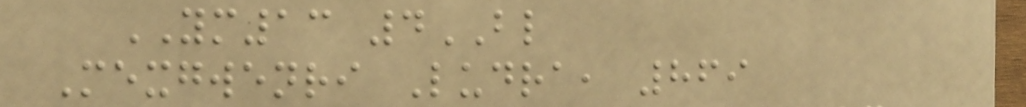YM13 4BL
Mexgwenri Ludra, 869
